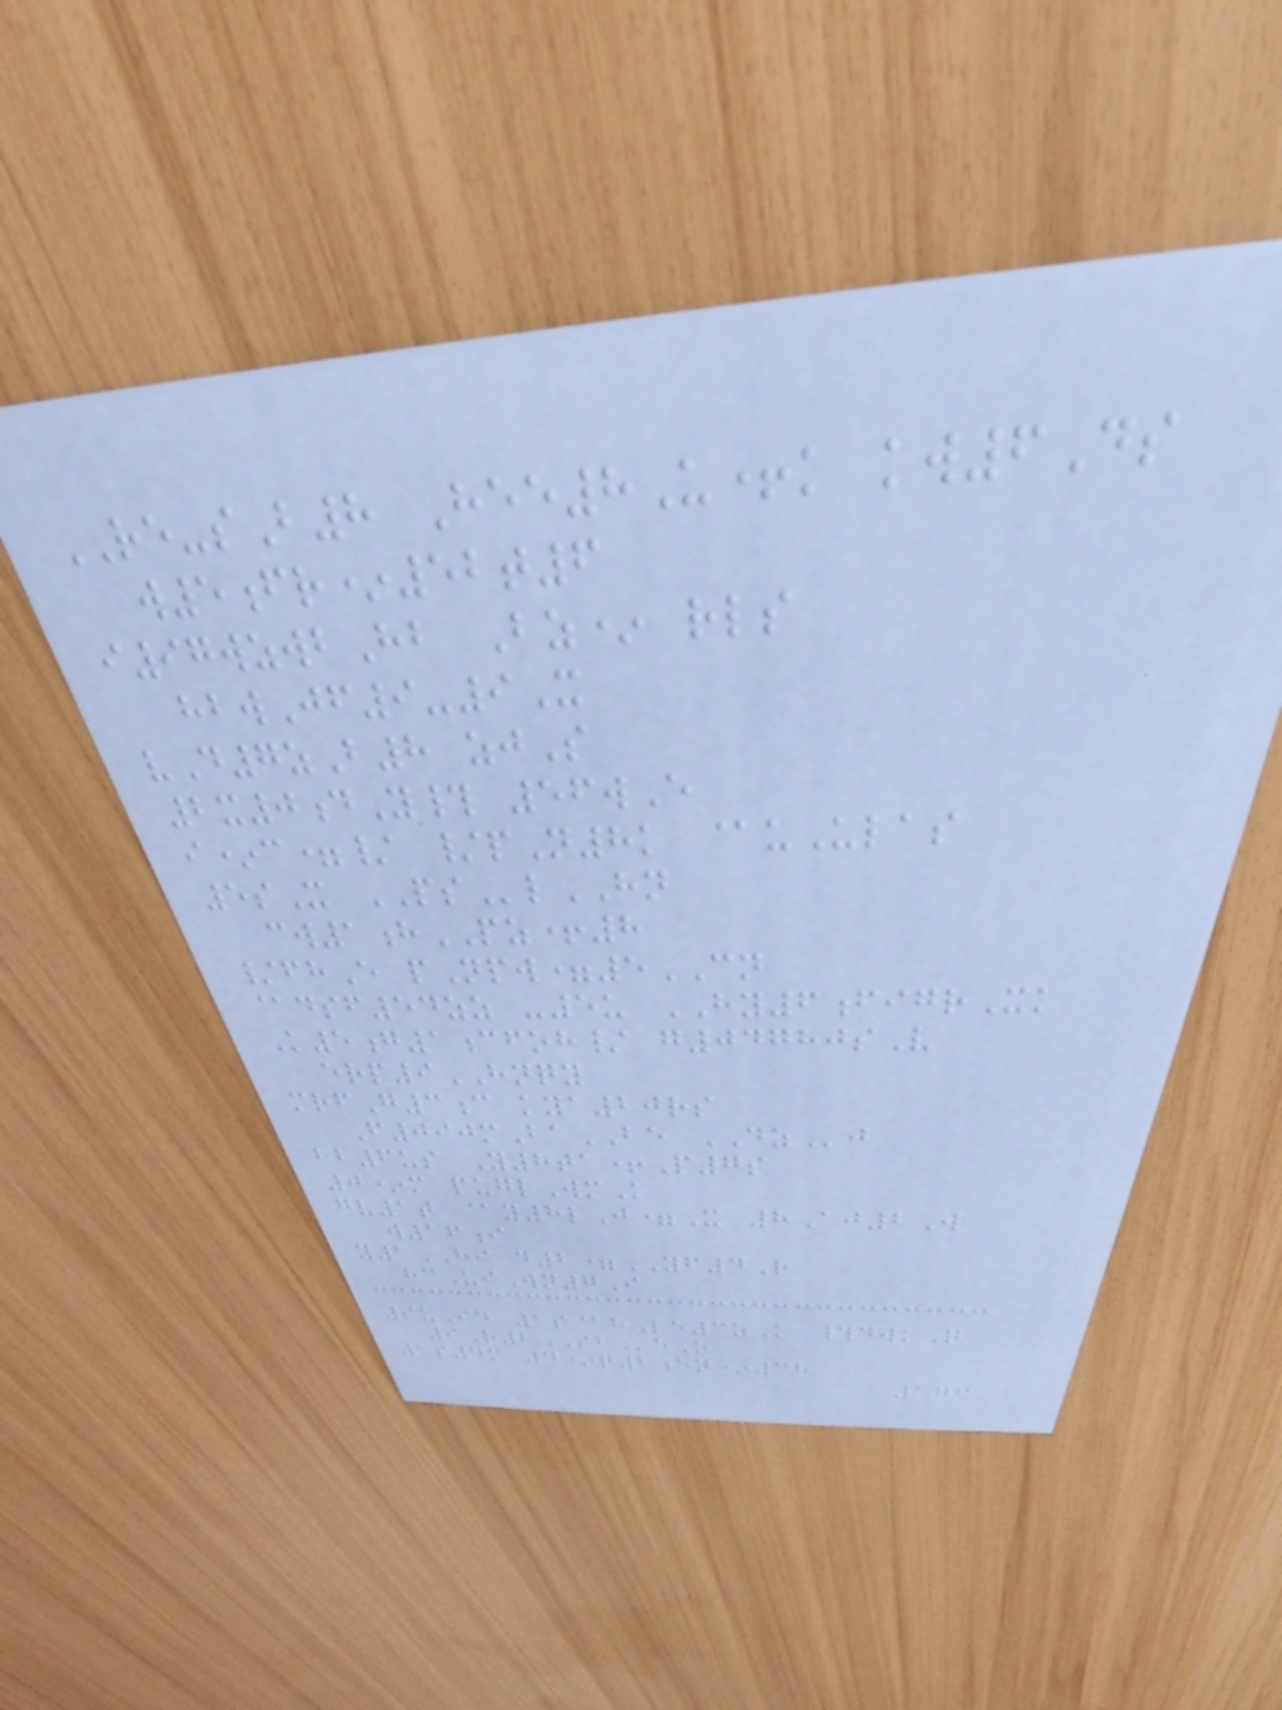RE-sB8 Hee8U+k kw6Ds
w5fr*52t6
i97wzwbHb Bz* rls
hbwJf9-9X
vD7zB8 zjS
2x0dY# 56wE
i*c=/ /pN8k @uUlas
5sX PSlHN
cw1hPZ+8
/fhE pNpw=5CN
@dsf54zz -5u HY6figrXk
K5g1cfoh/ g04780sV
erp9HNQY
mrfG3c kya20rs
F090mBaBE DZj
bb6us Y8ta+P7s
0*m puglWmK
gv1t @y8lJ=X 8Aj2W
w16i
y1HI d2=YF4R
hcUiWn7I
9uId 1s@hLe3zK #dwkQ
9R2SBeO
1s4m 4*q2en*38
176
